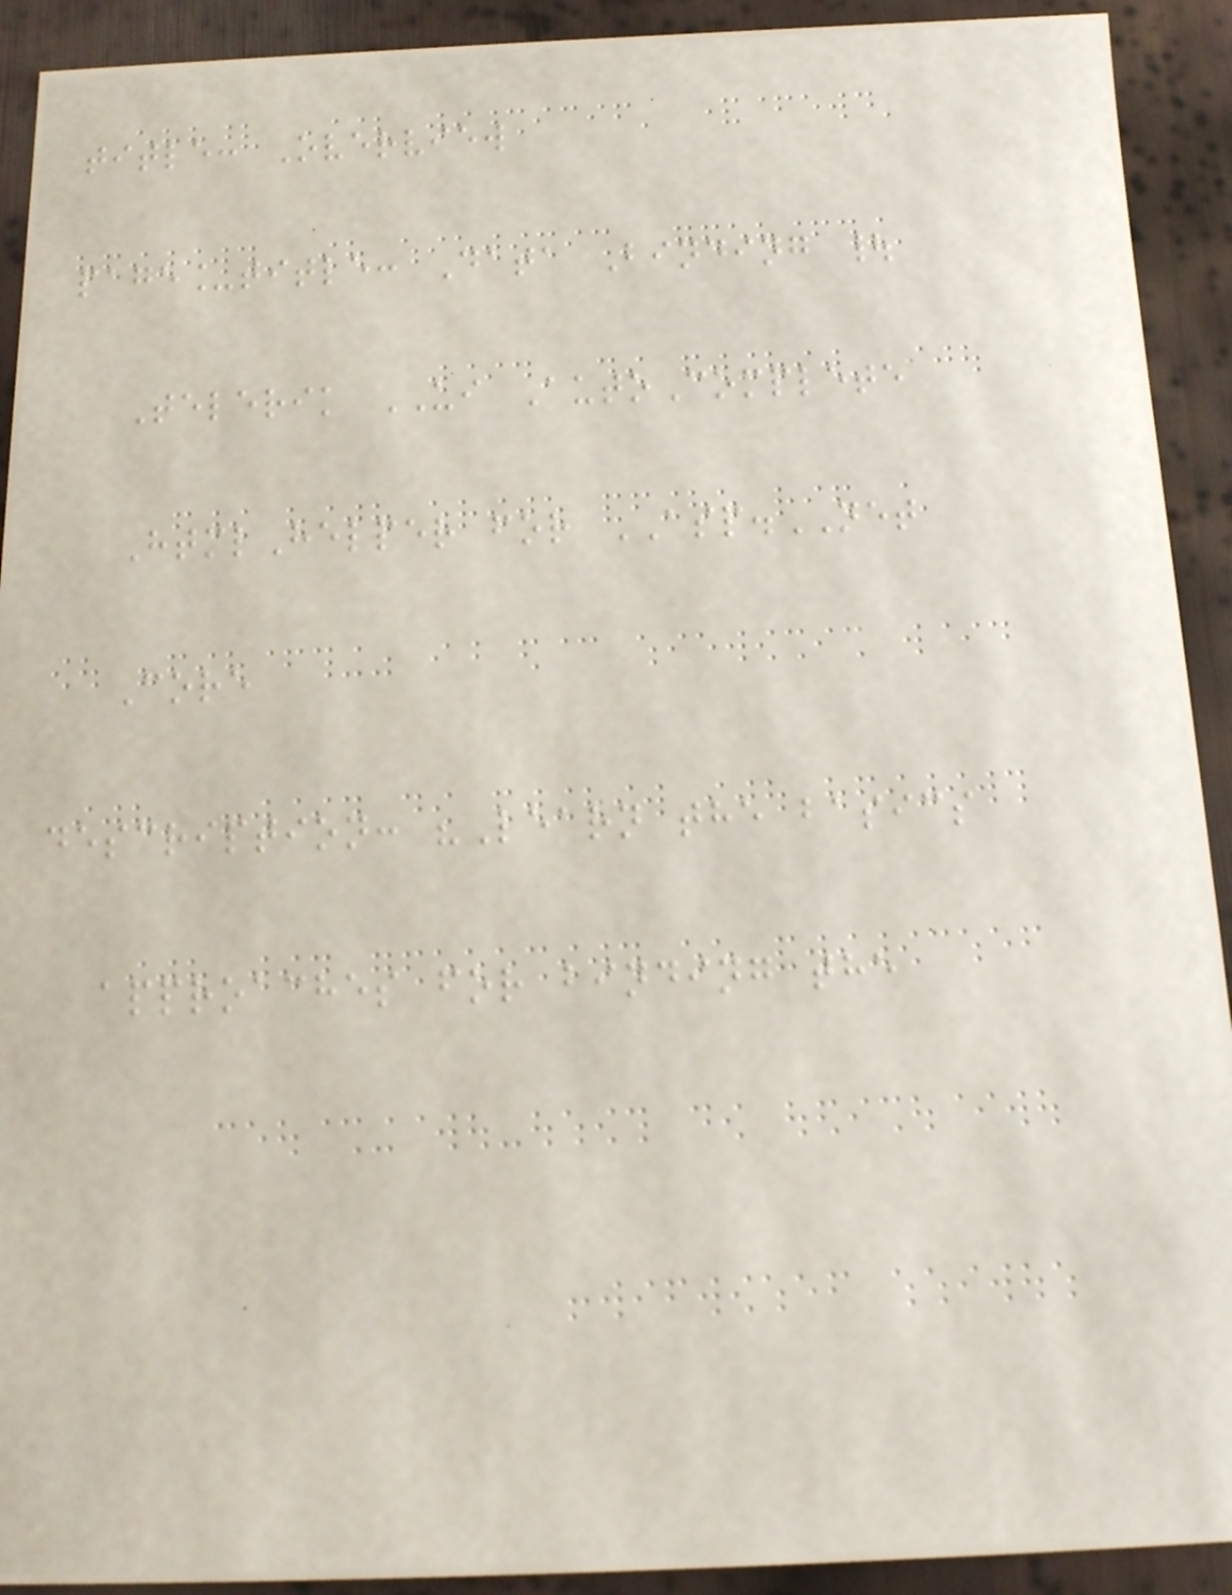title: Overview
page_title: Data Binding |
Telerik UI AutoComplete
HtmlHelper for ASP.NET
Core
description: "Learn the basics
approaches for binding the
